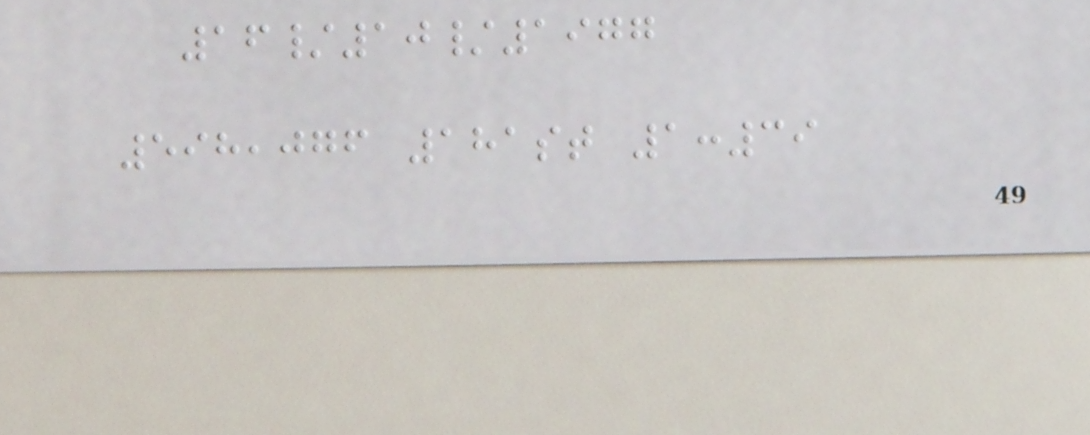16/10/1977
598,076 181st 1:39
